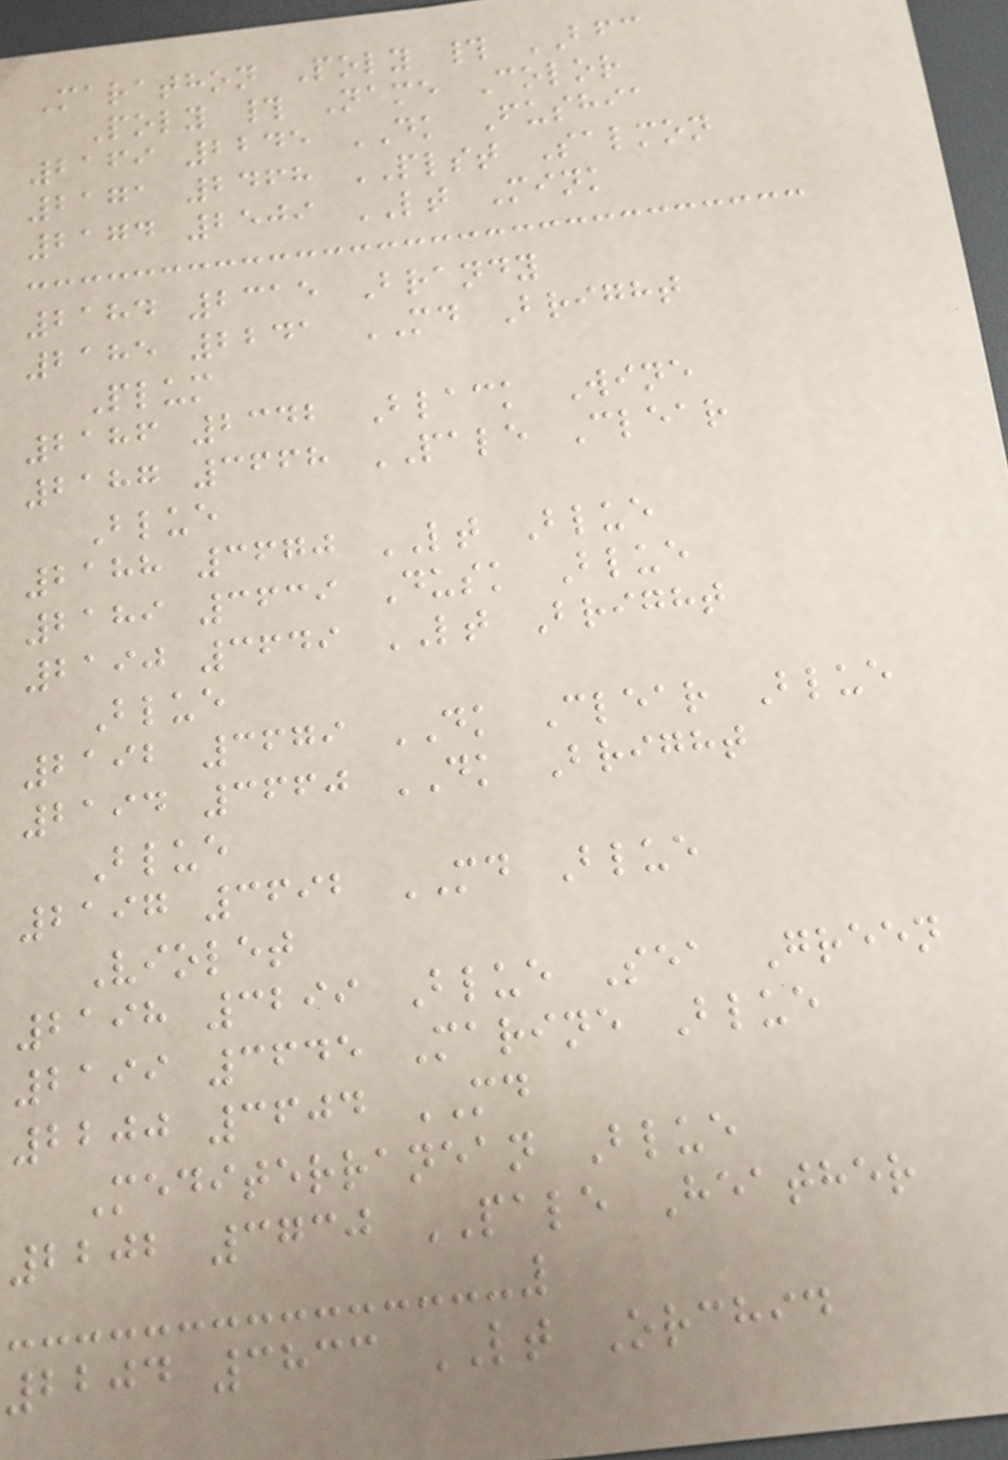Marathon Poly # BFC
Poly # Name Color
2169 2245 DK Fushia
2171 2468 PLST Salmon
2174 2509 LT Mink
2184 2315 Brandy
2185 2241 MD Bright
Plum
2186 2342 Black Wine
2187 3668 PALE Clear
Blue
2188 3670 LT Blue
2189 3639 Dusk Blue
2190 3649 LT Bright
Blue
2192 3679 DK Clear Blue
2194 3660 DK Bright
Blue
2197 3692 MD Blue
Violet
2198 3299 Blue Sea Green
2199 3645 Marine Blue
2200 3604 MD
Mediterranean Blue
2202 3730 PALE Heather
2204 3833 LT Orchid
